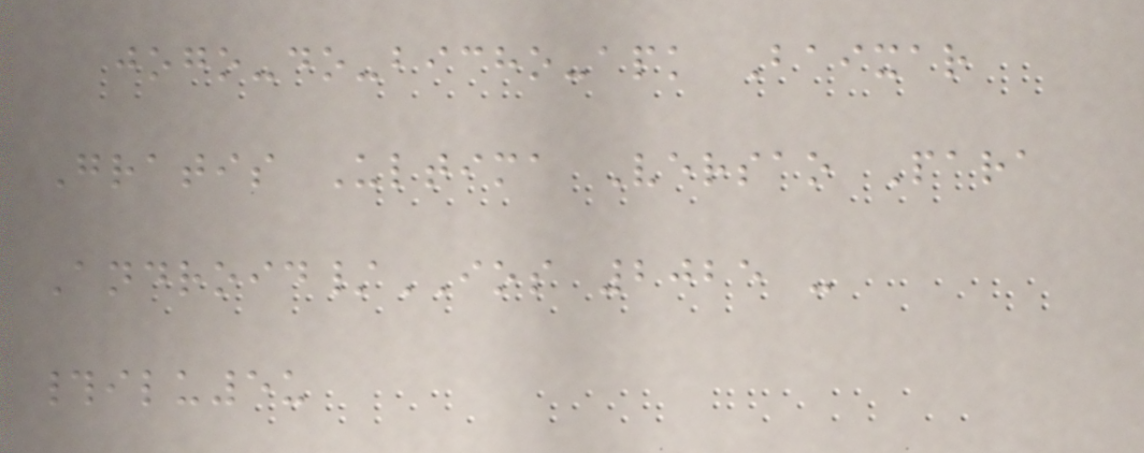jogo-do-bicho-apk Baixar
Gratis Ultima Versao Para
Android/IOS 2025 -
#ilu5u
